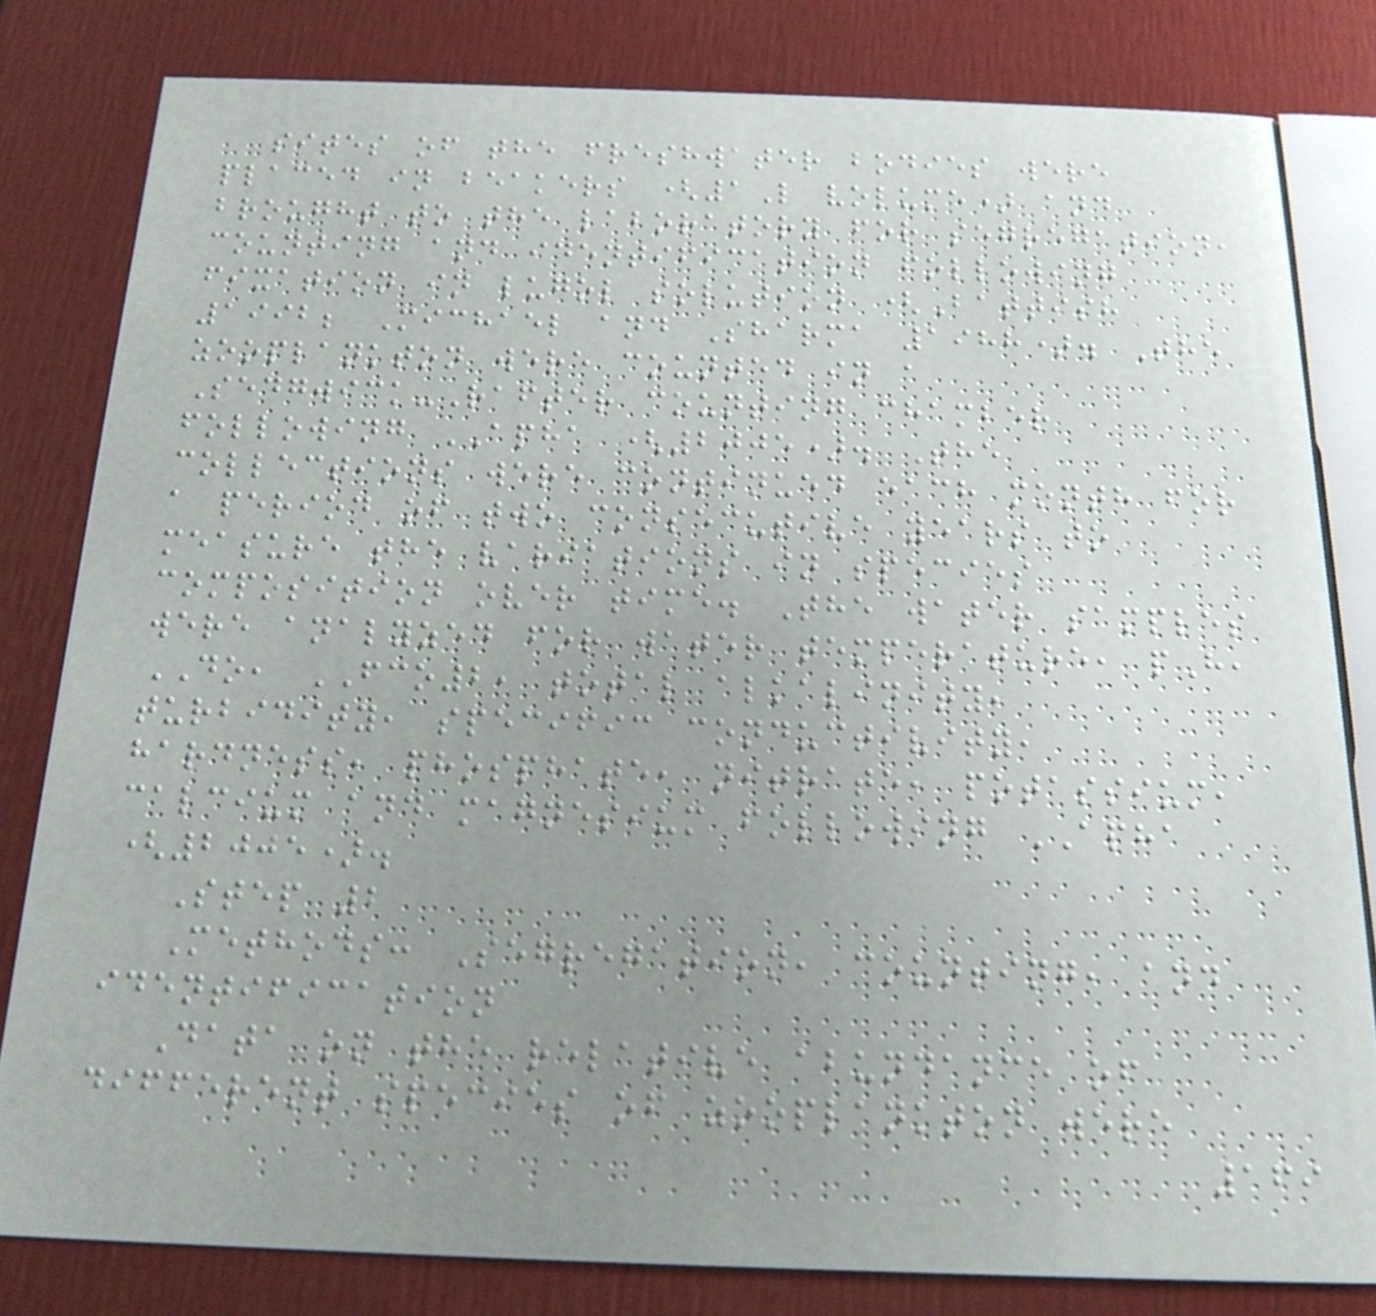sites of the freshwater bodies were
placed in beakers (1L volume) and
brought to the laboratory for segregation,
counting and identification following
fixation in lugol solution (Battish
1992; Michael and Sharma 1988). The
zooplankton were counted in a
Sedgwick-Rafter counting chamber
following APHA (2005). The
collections were continued each month for
a period of two consecutive years to
measure the variations in species
composition over time. The water samples
were analyzed for water temperature, pH,
DO, FCO2, total alkalinity,
turbidity, specific conductivity,
hardness, phosphate, nitrate, potassium,
calcium and magnesium following APHA
(2005).
Step 2
Methods: Segregation, counting, and
identification
Data on the relative abundance of
different species of zooplankton were
169
